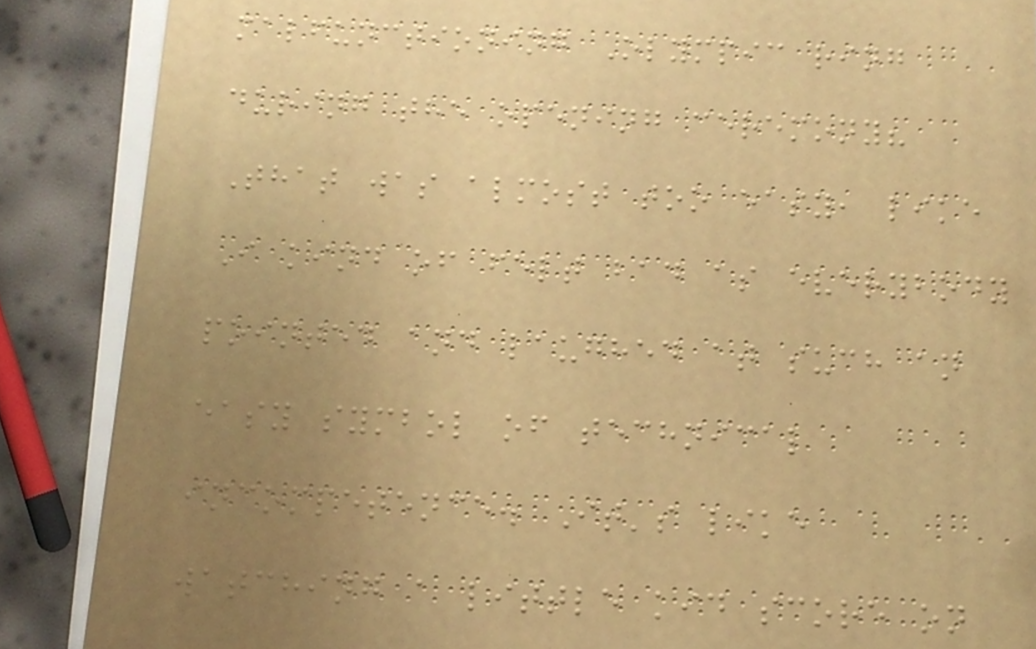malfunctioning Olympic ring
during the opening ceremony?
That was almost too easy, like
I kind of felt bad as everybody
pointed and laughed at such an
easy symbol of technical
incompetence. It's like
watching a little kid score on
